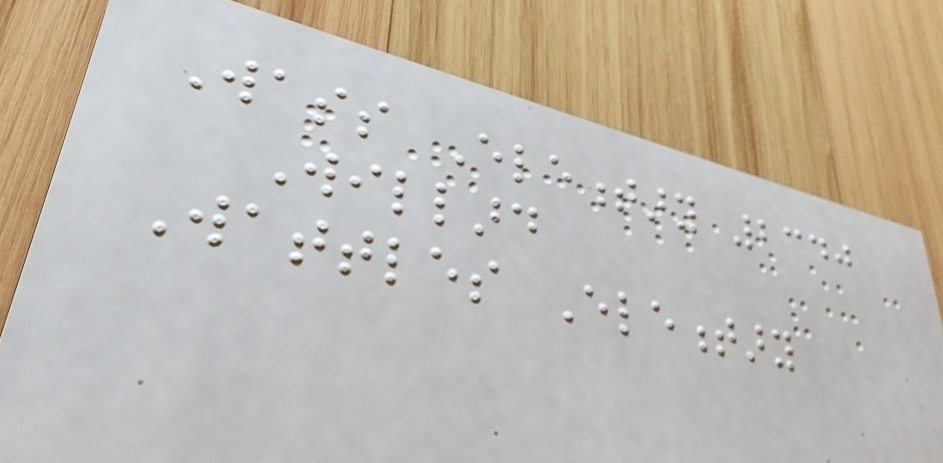Wass Elementary 2340
Willard
Wattles Elementary
